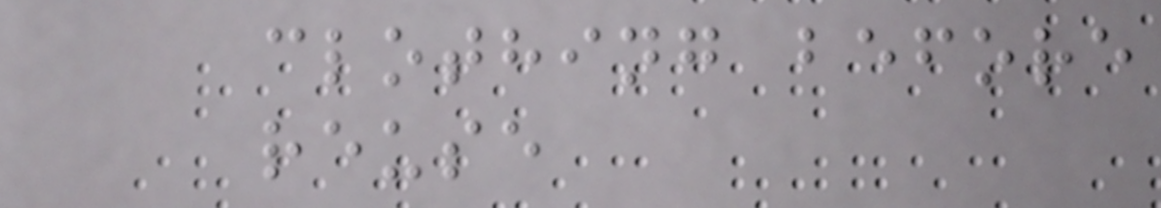clothing before
reuse
